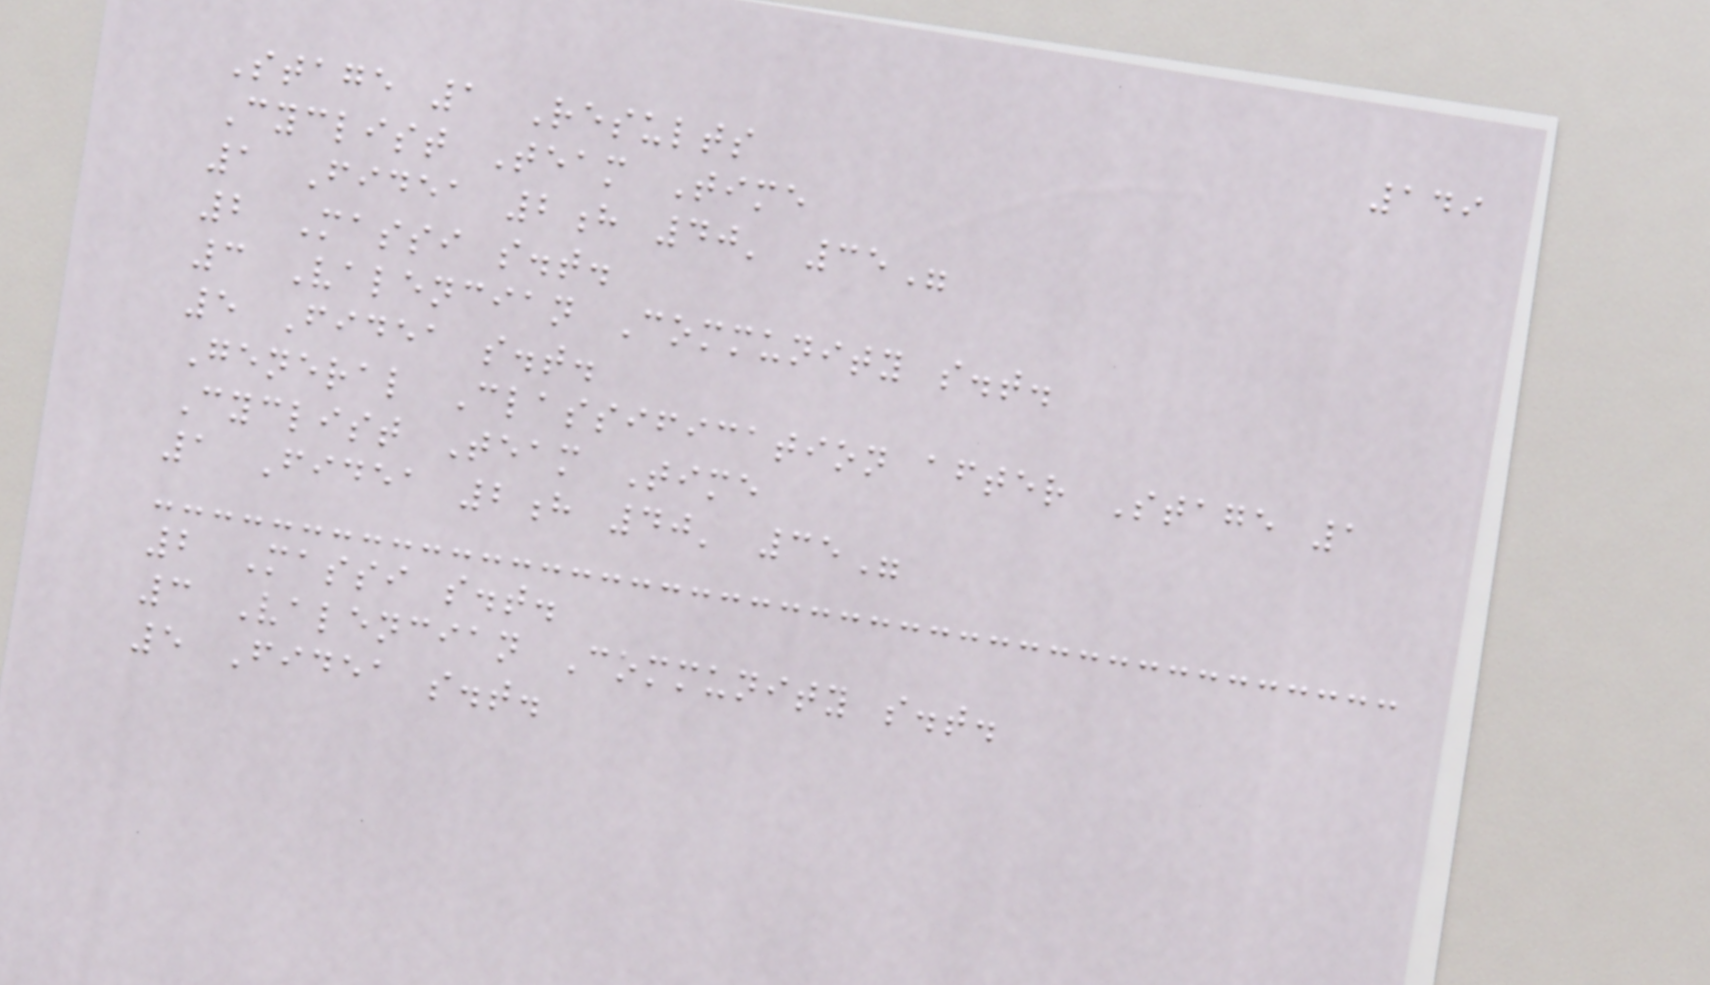149
Stage 1 Results
Cyclist Team Time
1 Fidea 2h 40' 35"
2 Massi s.t.
3 Valencian Community s.t.
5 Fidea s.t.
General Classification after Stage 1
Cyclist Team Time
1 Fidea 2h 40' 35"
2 Massi s.t.
3 Valencian Community s.t.
5 Fidea s.t.
